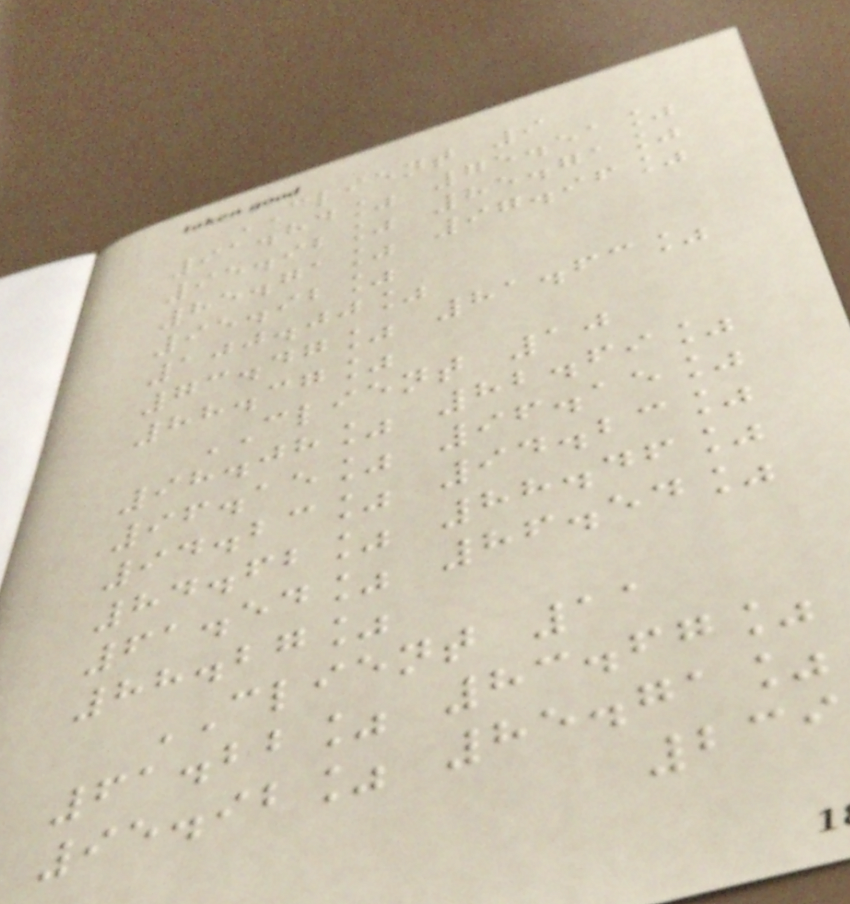CLIENT 9
91.84% 75.51%
95.92% 85.71%
85.71% 97.96%
95.92%
100.00%
73.47% 81.63%
88.37%
CLIENT 10
98.08% 82.69%
96.15% 96.15%
94.23% 94.23%
84.62% 88.46%
61.54% 86.54%
88.27%
CLIENT 11
61.22% 83.67%
95.92% 85.71%
239
